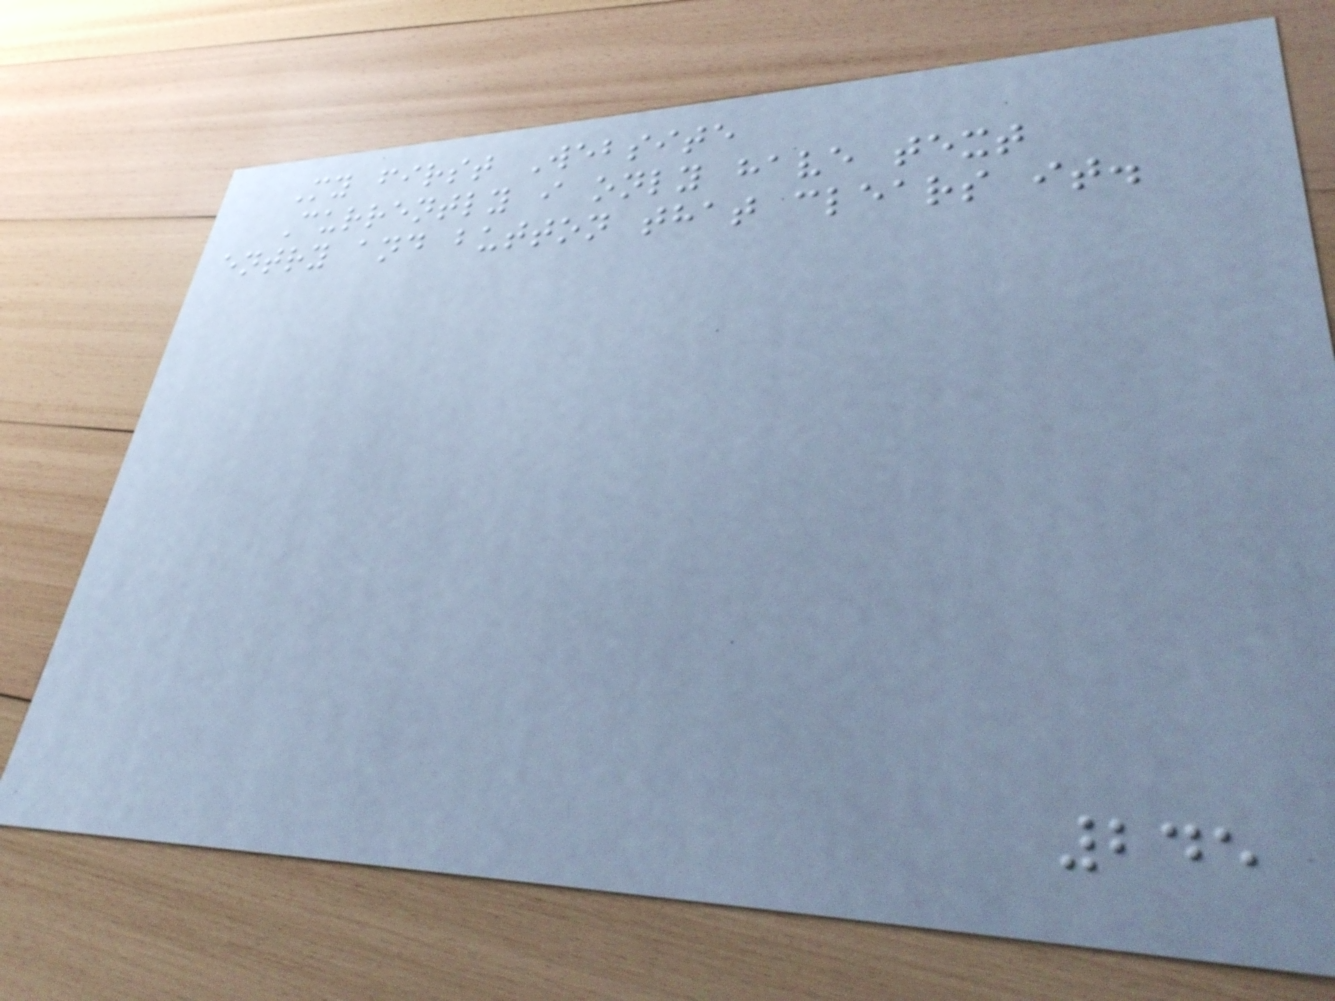My first Website
Currently i only have text
entry and button that clears it.
245
